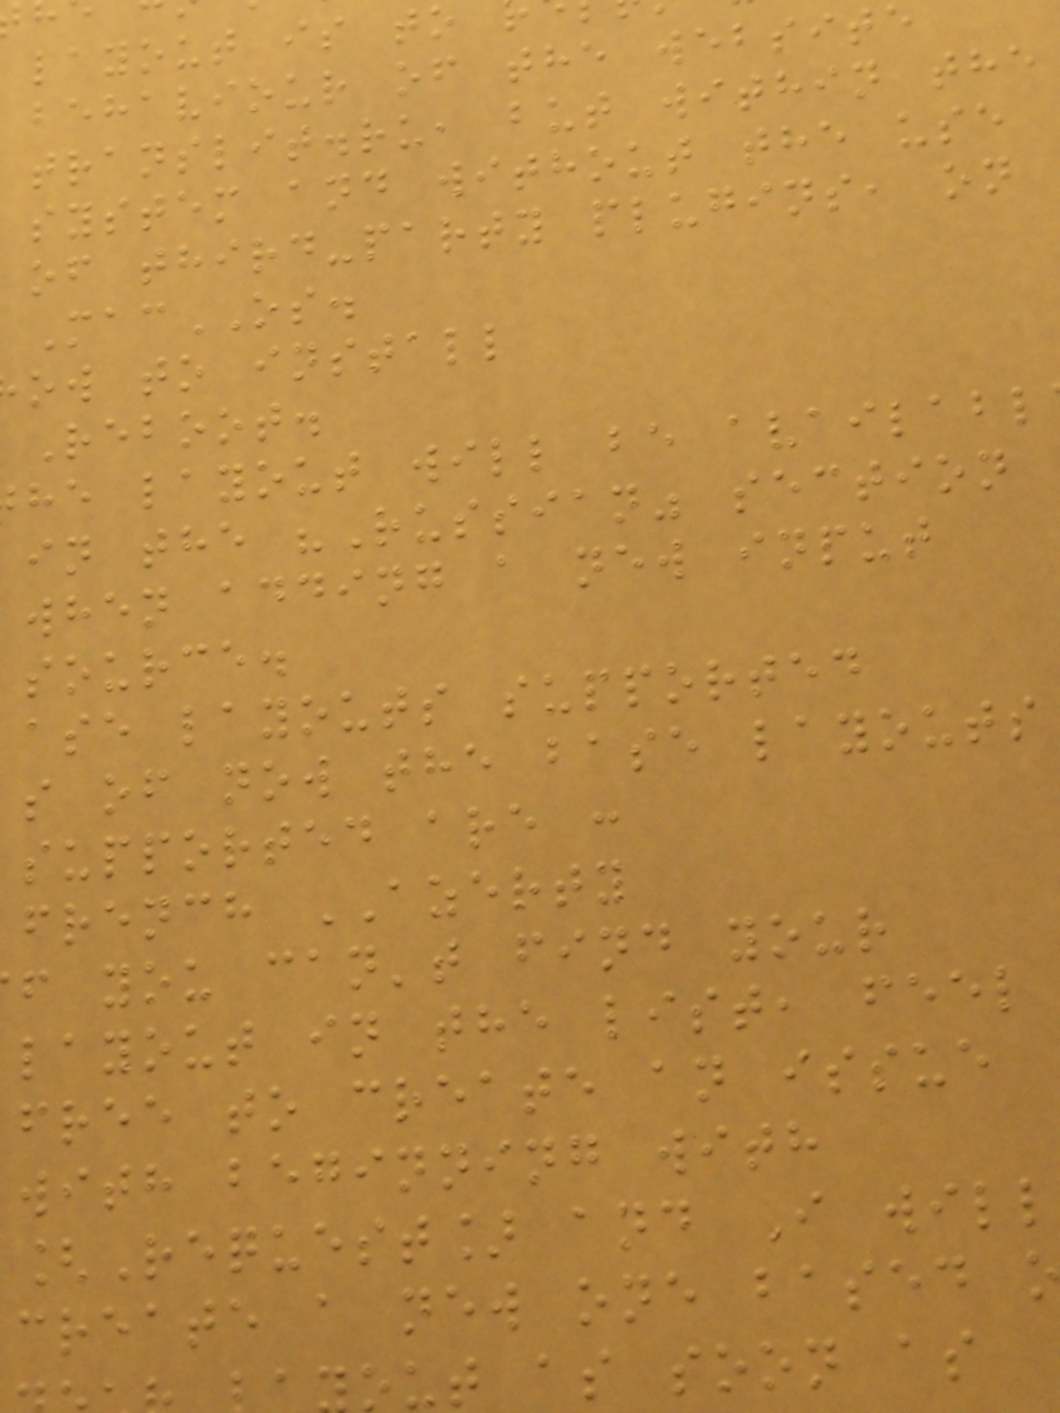layout is to
behaviour of the website
translit.ru, but within the
system and without the use
of third-party plugins, on
MacOS.
ow to install
Reboot.
he layout will be availabl
in the "Russian" section
when adding a new input
source.
ase layouts supported
s of now the base layouts
supported are :
french AZERTY
f you can't find your
layout in the list, feel
free to create an issue
with beginning with
[Request] and I will
create a new one based
out as soon as
